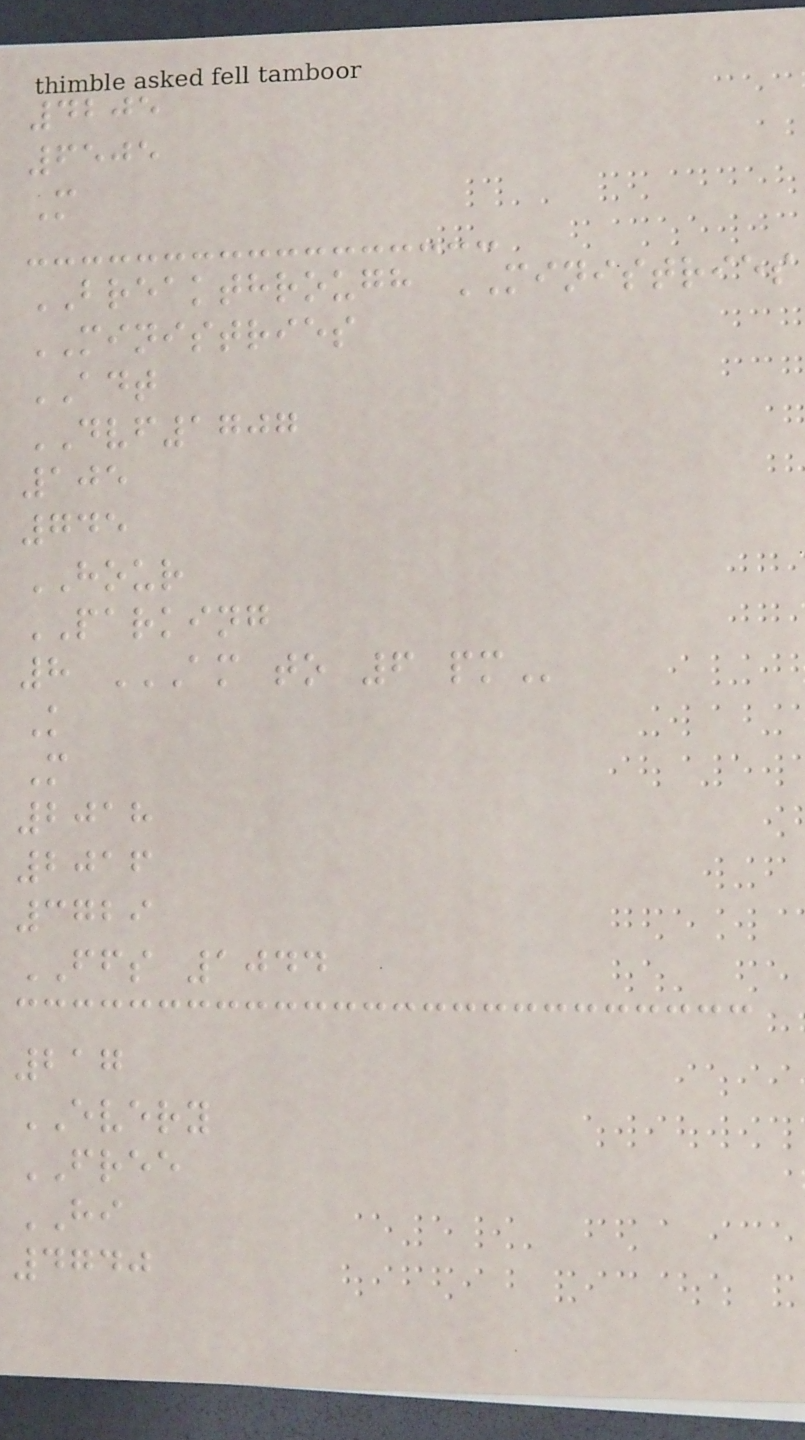4205
6505
M
BREAKTHROUGH MINISTRIES
MINISTRIES
ADT
DVF1707
105
745
HOUR
PARKING
8 AM TO 6 PM
K
M
2018
2016
3729
FFS 1044
217
EVERY
FREE
HI
4740
